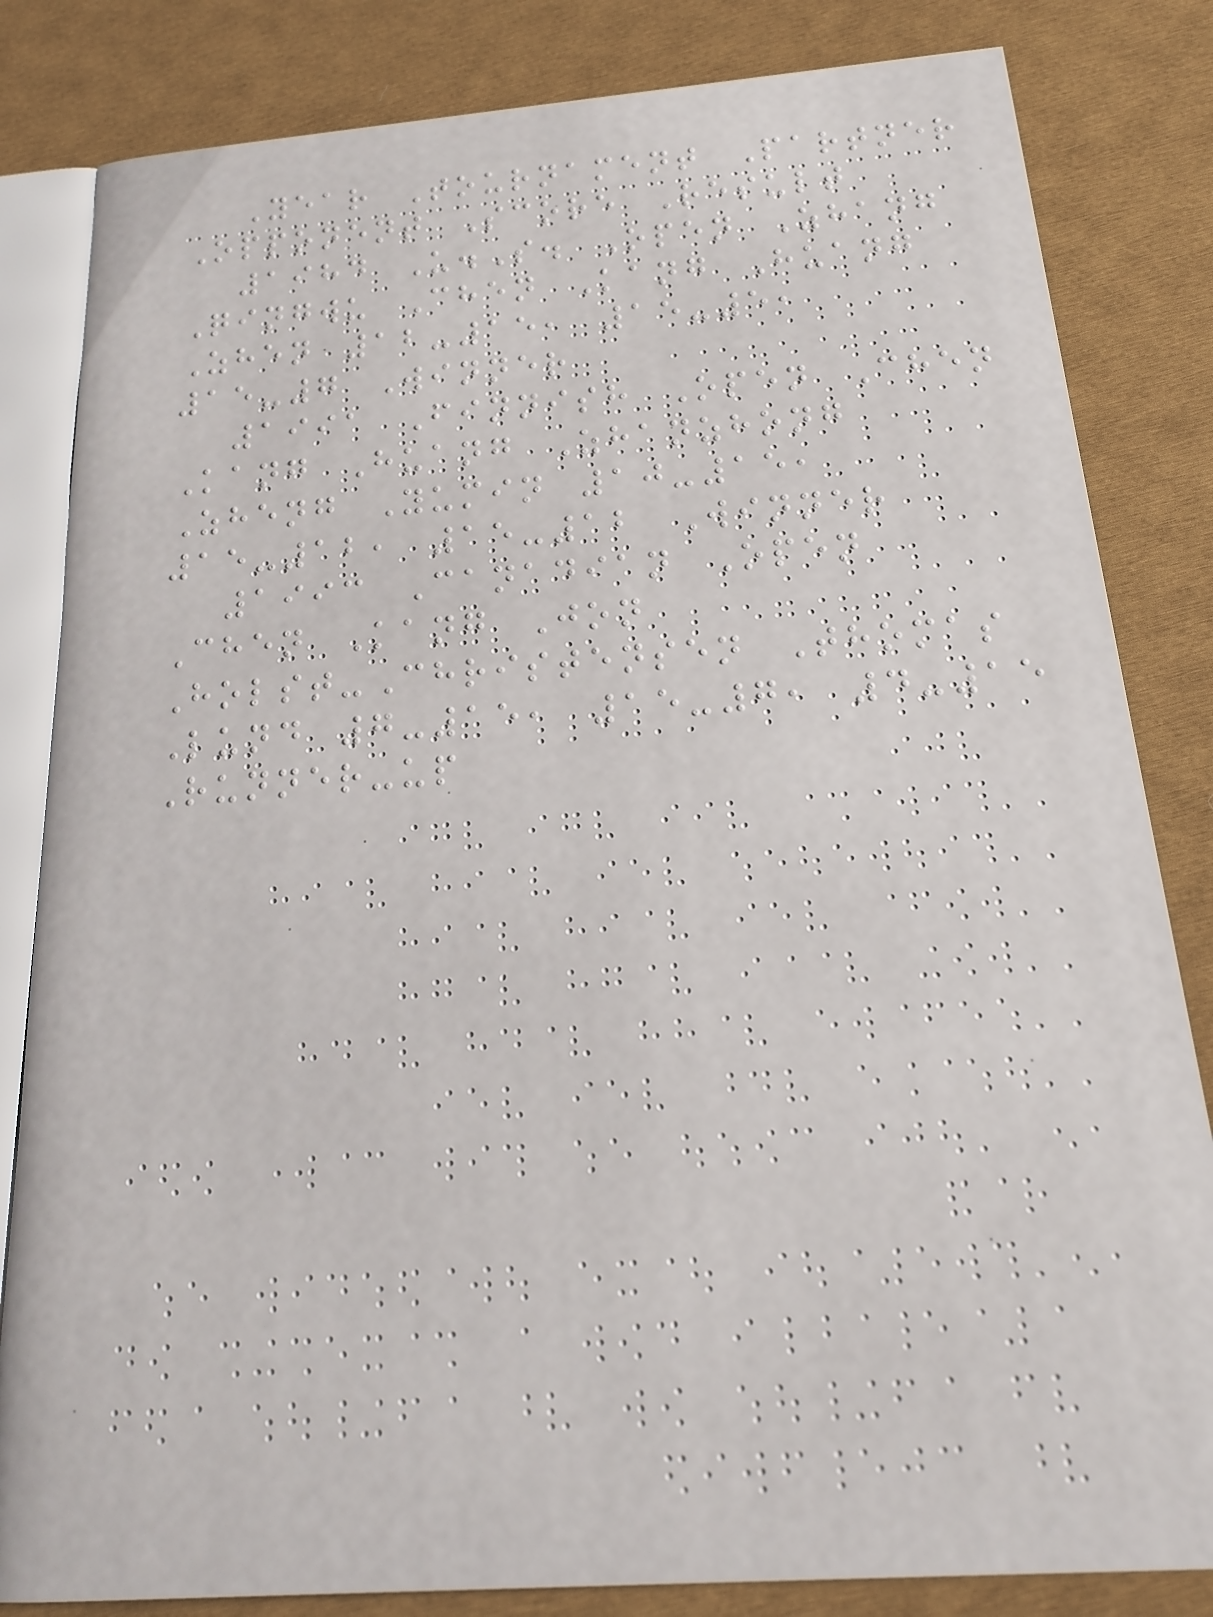Year Tournament Partner
Opponent Score Result
1984 U.S. Open Zhang
Qingwu Chen Kang Huang
Zhen 12-15, 15-5,
15-7 Winner
1991 Finnish Open Chen
Kang Huang Zhanzhong
Zheng Yumin 10-15,
15-12, 15-12 Winner
1993 Canadian Open
Chen Kang Jon
Holst-Christensen Thomas
Lund 7-15, 15-7, 4-15
Runner-up
